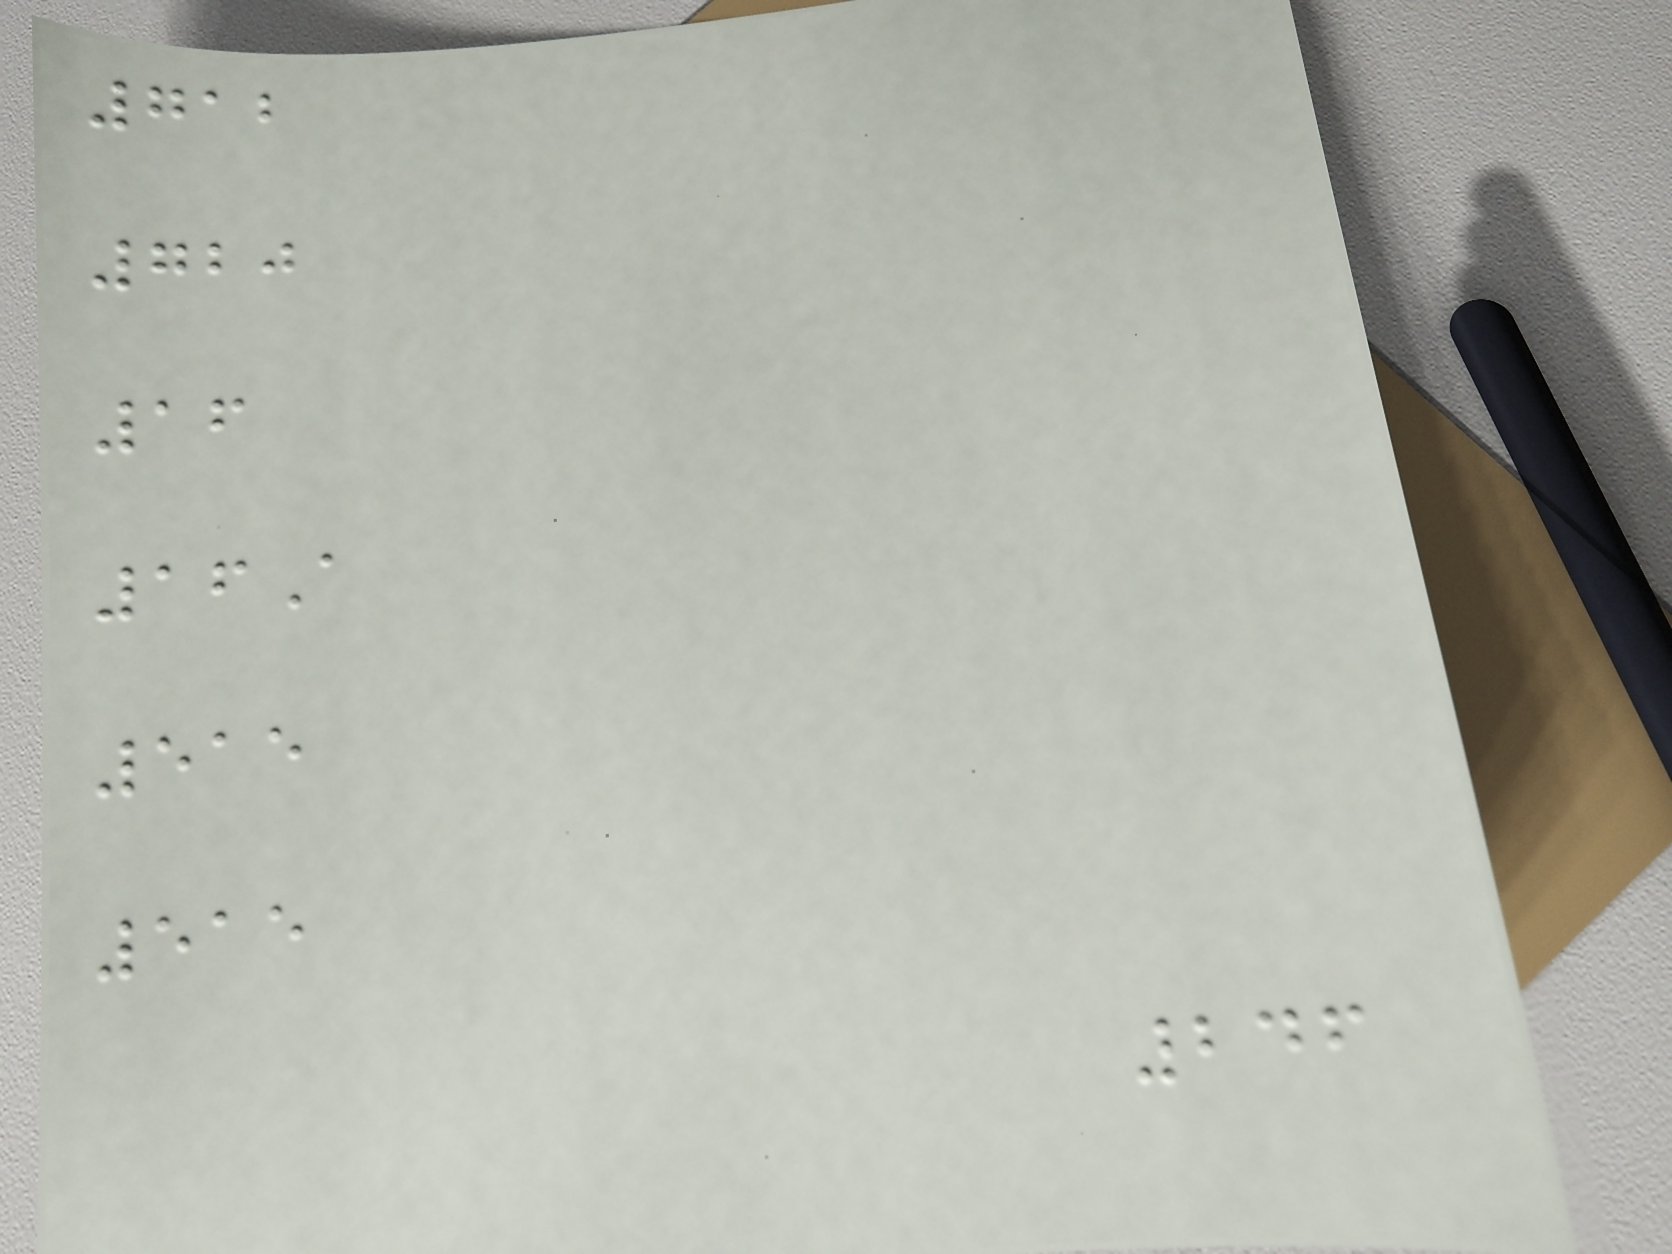712
720
16
16A
515
515
246
